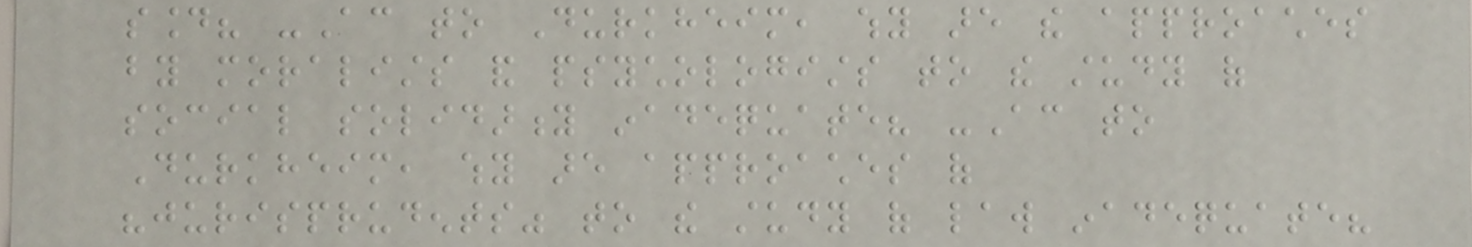sound? -According to Durkheim, why are the approaches
by moralists and psychologists to the study of
social solidarity inadequate? -According to
Durkheim, why are approaches of
"jurisprudents" to the study of law inadequate?
